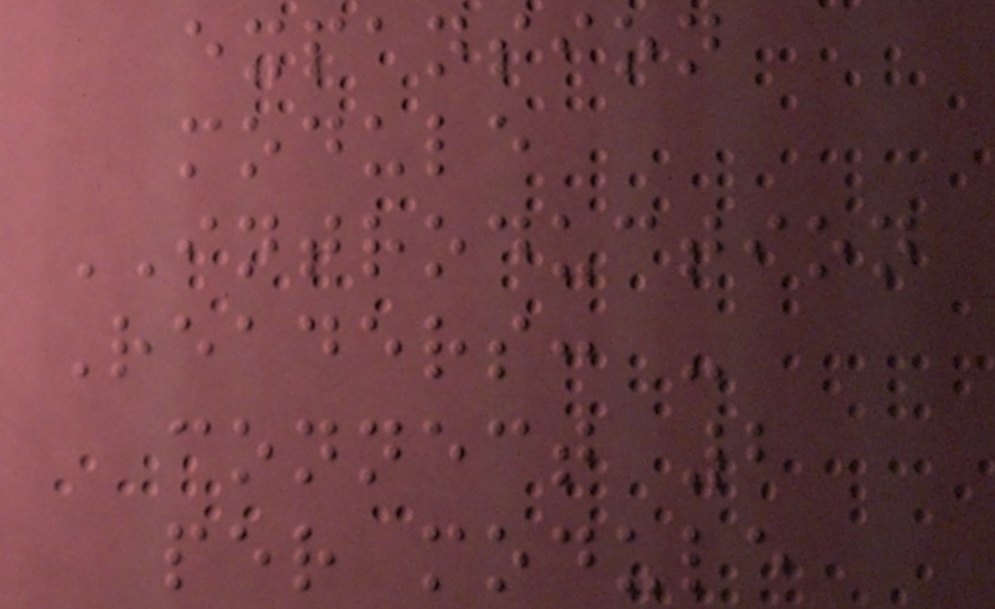expansion
module
INTRODUCTION
Readers: -
connect 2
per module
